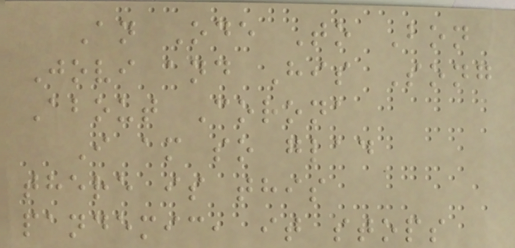An Ode To Bon
Jovi and His Song
About Corona
I am so glad
there is this
pandemic, it stops
